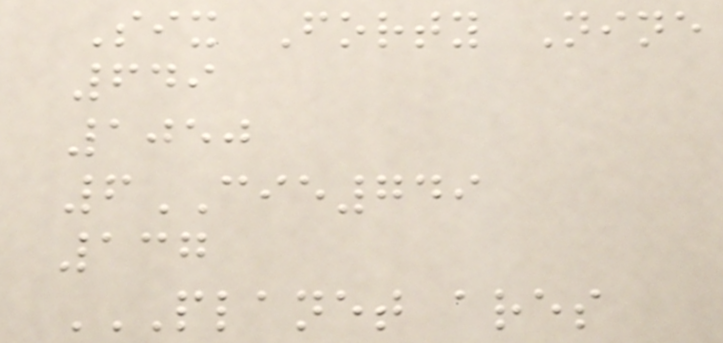Six Forty Nine
649
1050
6CIE749
137
PLANET ARES
